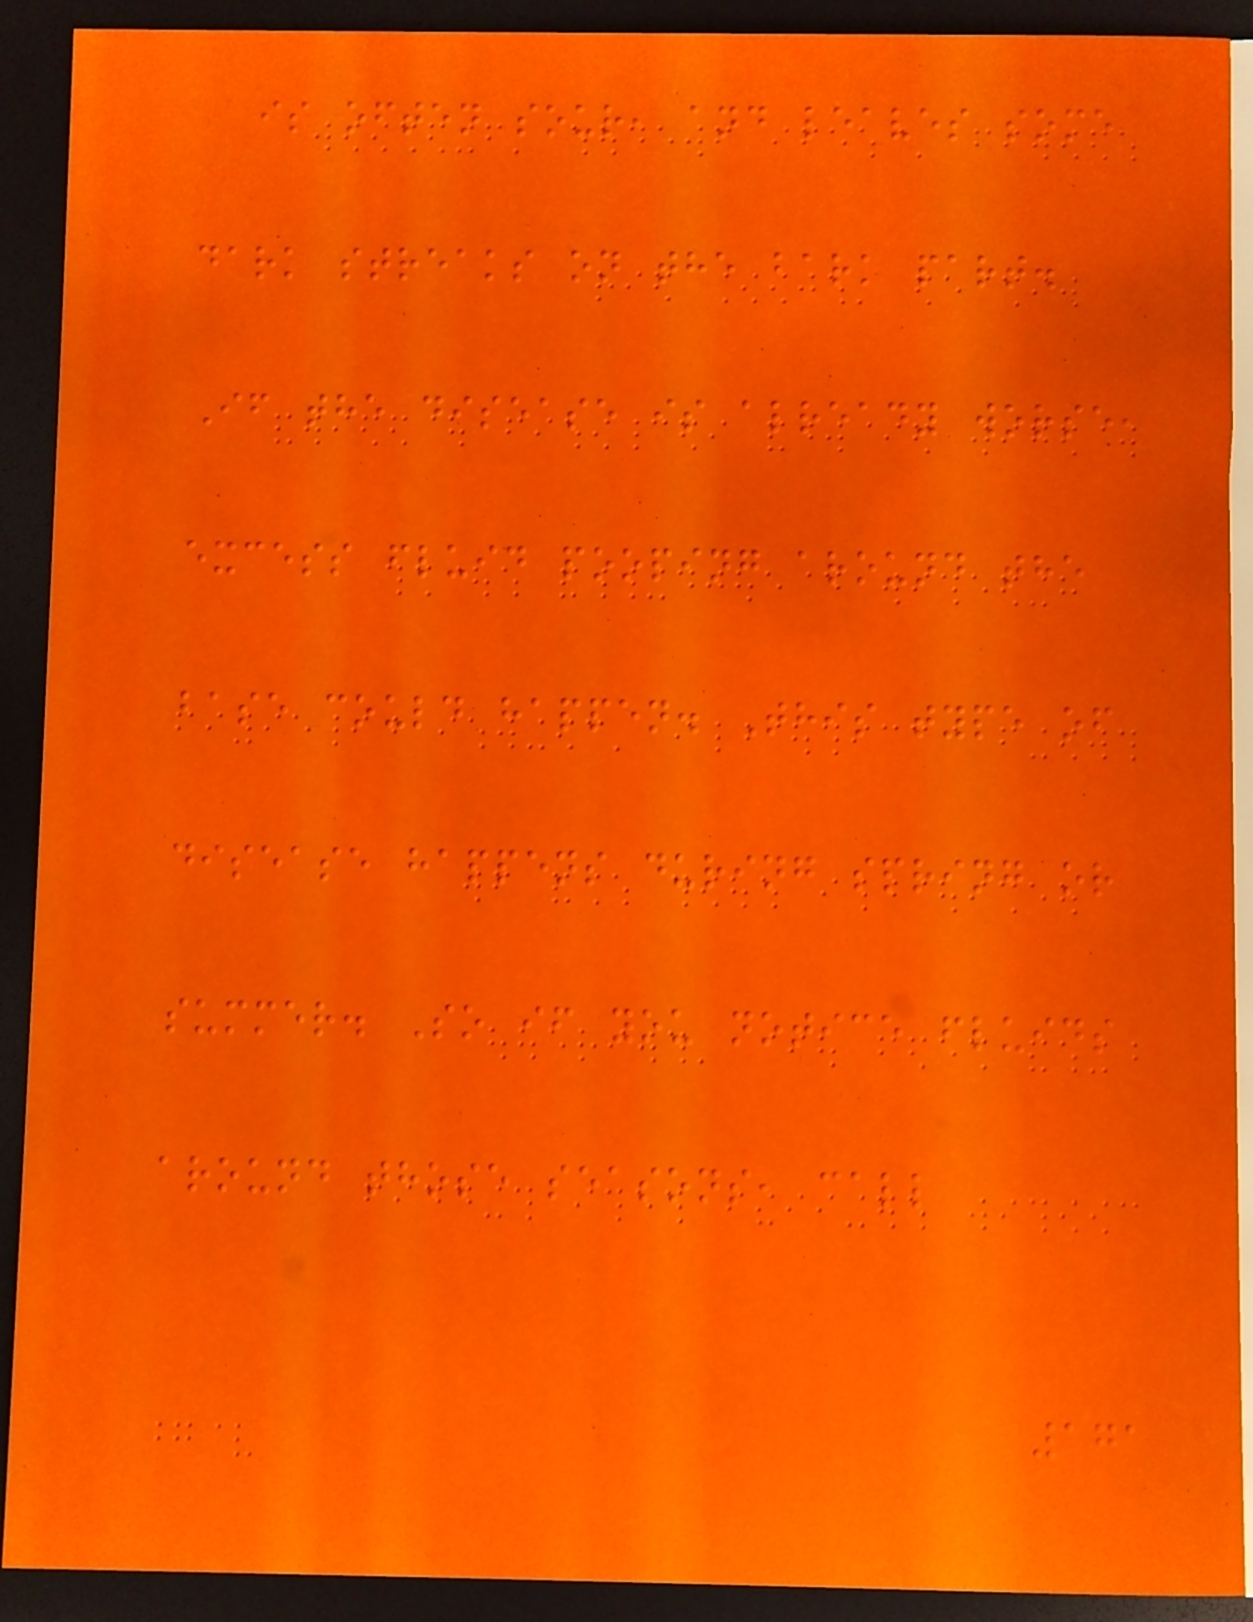is often sour, and leaves some
dark streaks on the bark part.
If the disease is already worse,
excess fluid pooping around the
base could happen. This type of
disease happens during spring or
summer. So if you notice fluids
around those seasons, call
171
